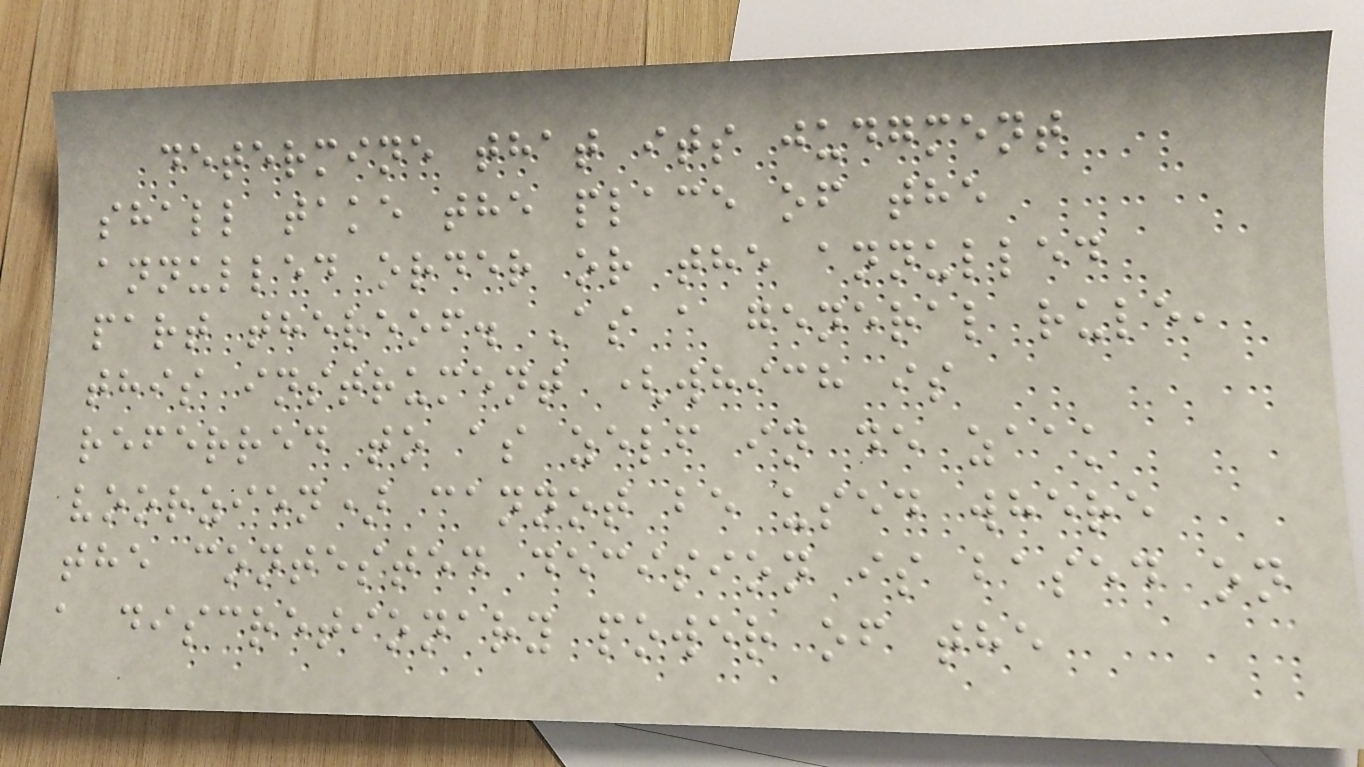determine that its judgment
shall take the place of the
annulled order or the annulled
part thereof. As a general rule,
this instrument (which is
referred to as zelf in de zaak
voorzien) cannot be used where
the contested decision is based on
a discretionary power of the
